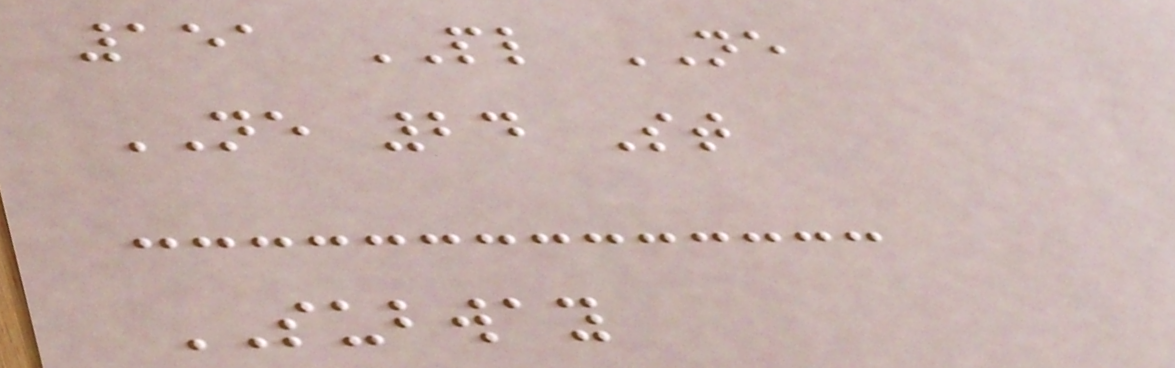151 PL NE
NE 24 St
SUBWAY
